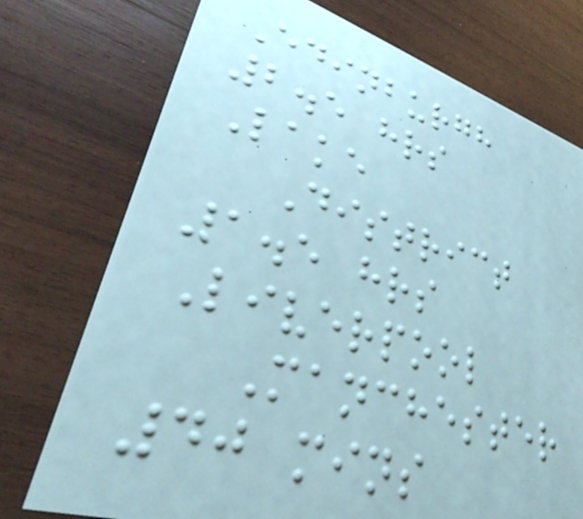Edinburgh
2.5 hrs
Lake
District
1.5 hrs
Liverpool
Manchester
40 mins
